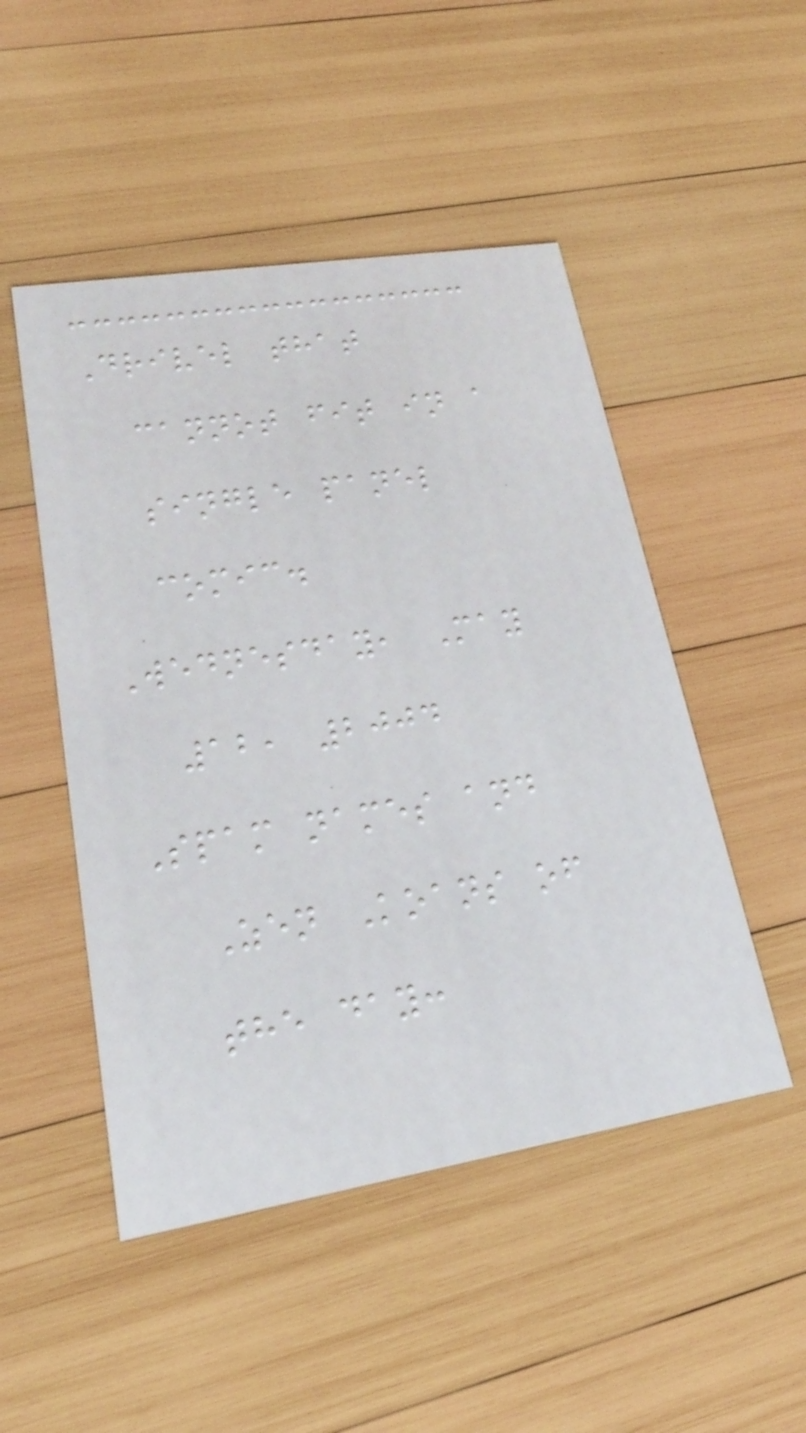Drivel that
cannot fit in a
single panel
comic.
Wednesday, May
12, 2004
Spam names and
Zen Koans of
the day:
